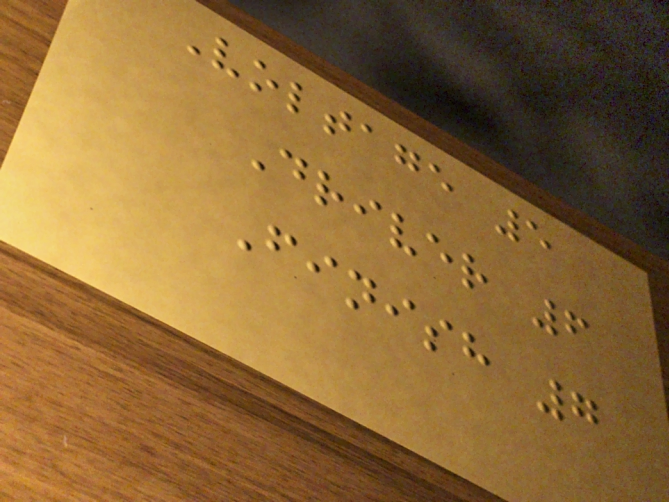Voltage 5
Driver 6
Finish 7
